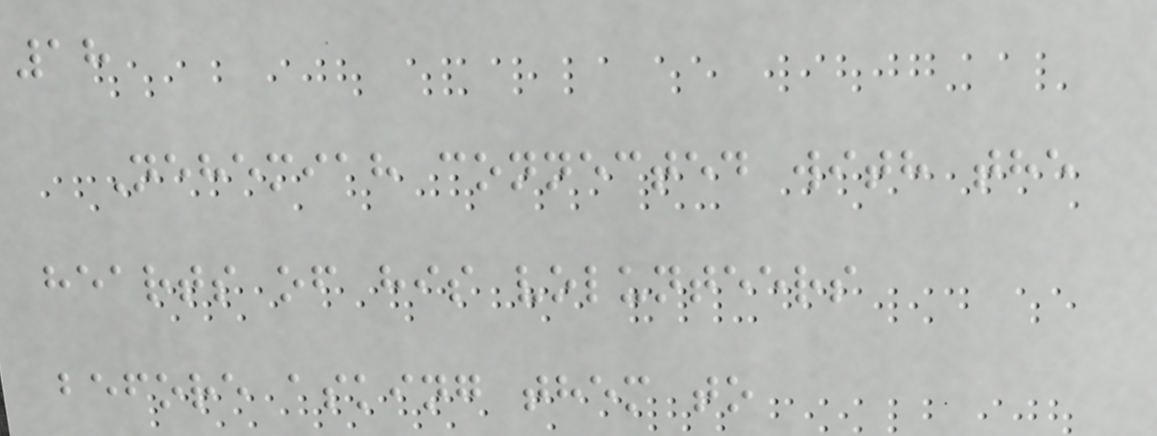18
Nehemiah connected with the
hearts of his volunteers
before asking them to
